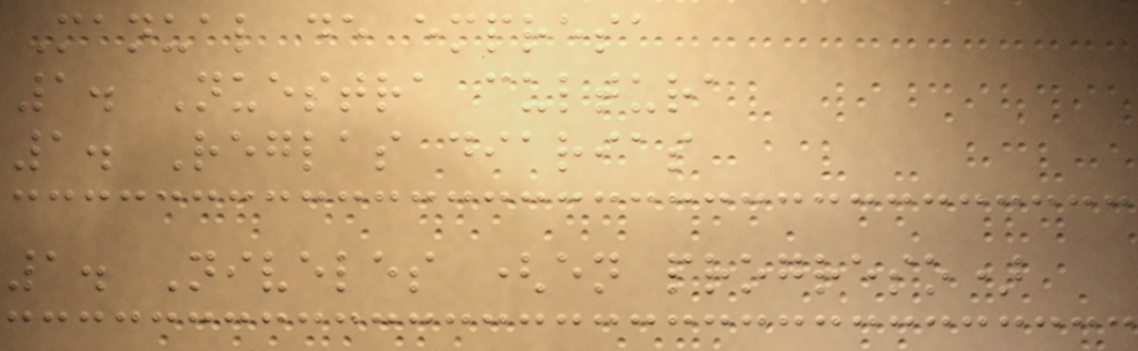Manual de empresa
1. Nuestra cultura
1. Reglas diarias
1. Niveles (en progreso)
